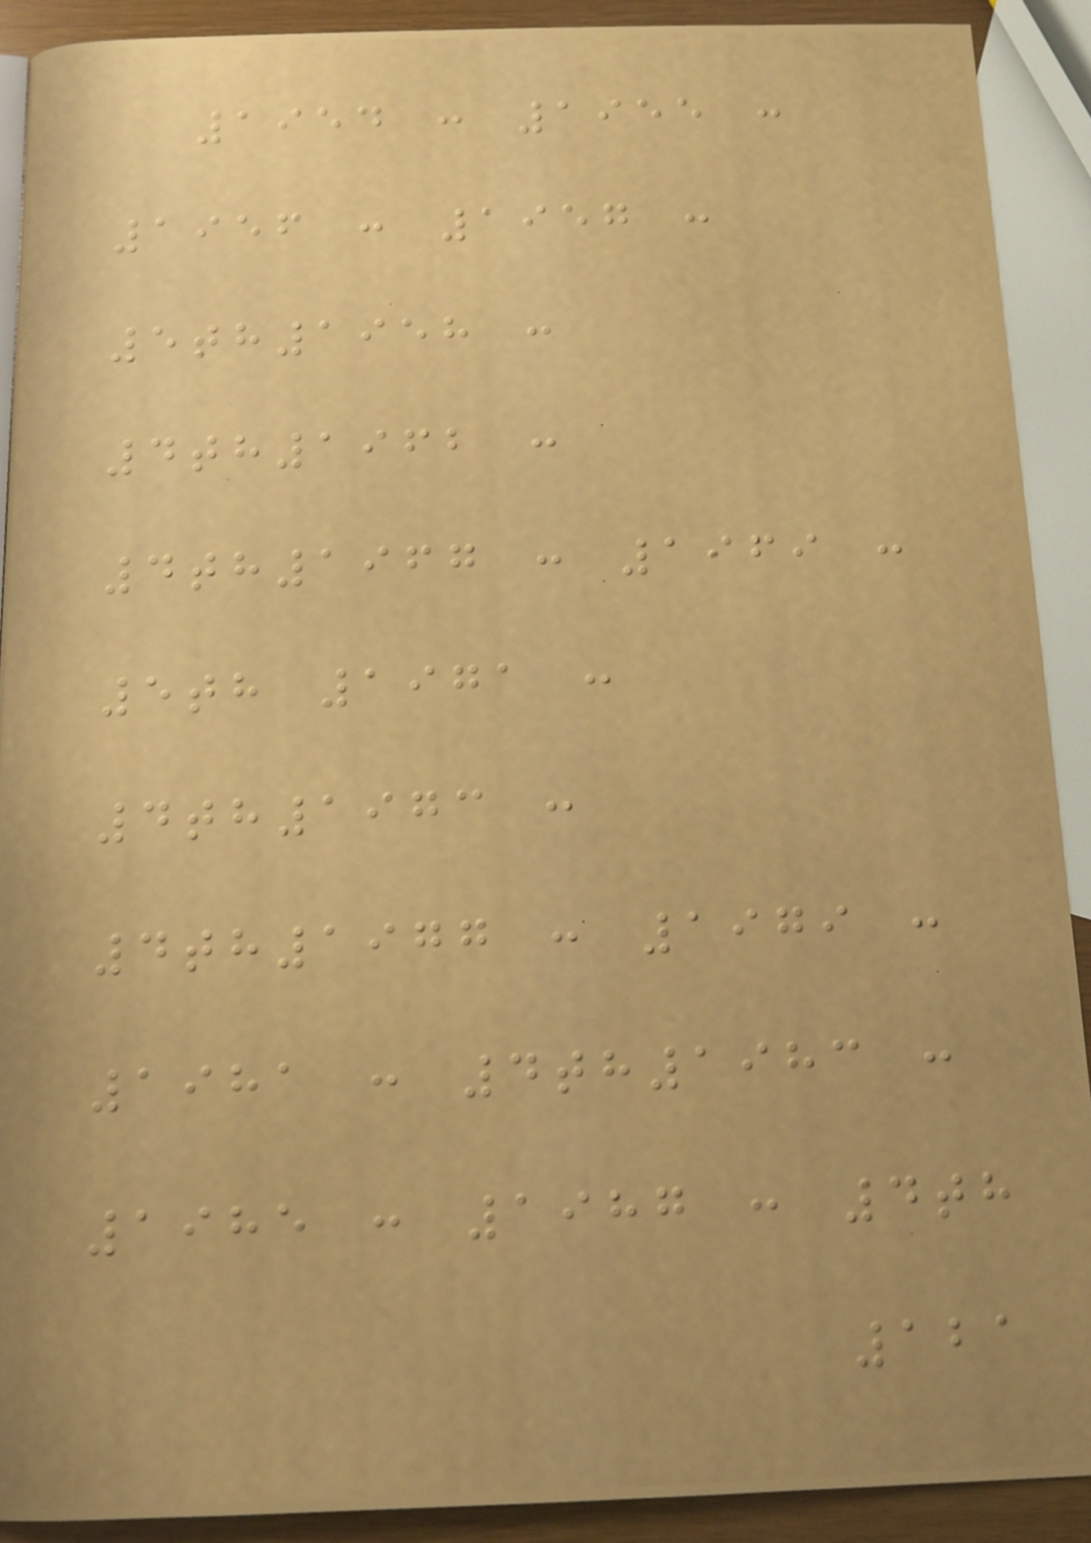1954 : 1955 :
1956 : 1957 :
5th1958 :
4th1962 :
4th1967 : 1969 :
5th 1971 :
4th1973 :
4th1977 : 1979 :
1981 : 4th1983 :
1985 : 1987 : 4th
121
